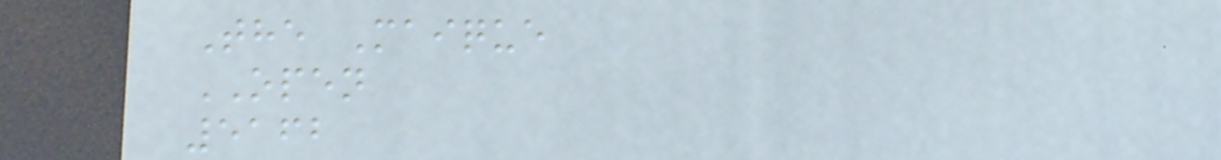The Maique
OPEN
5162
